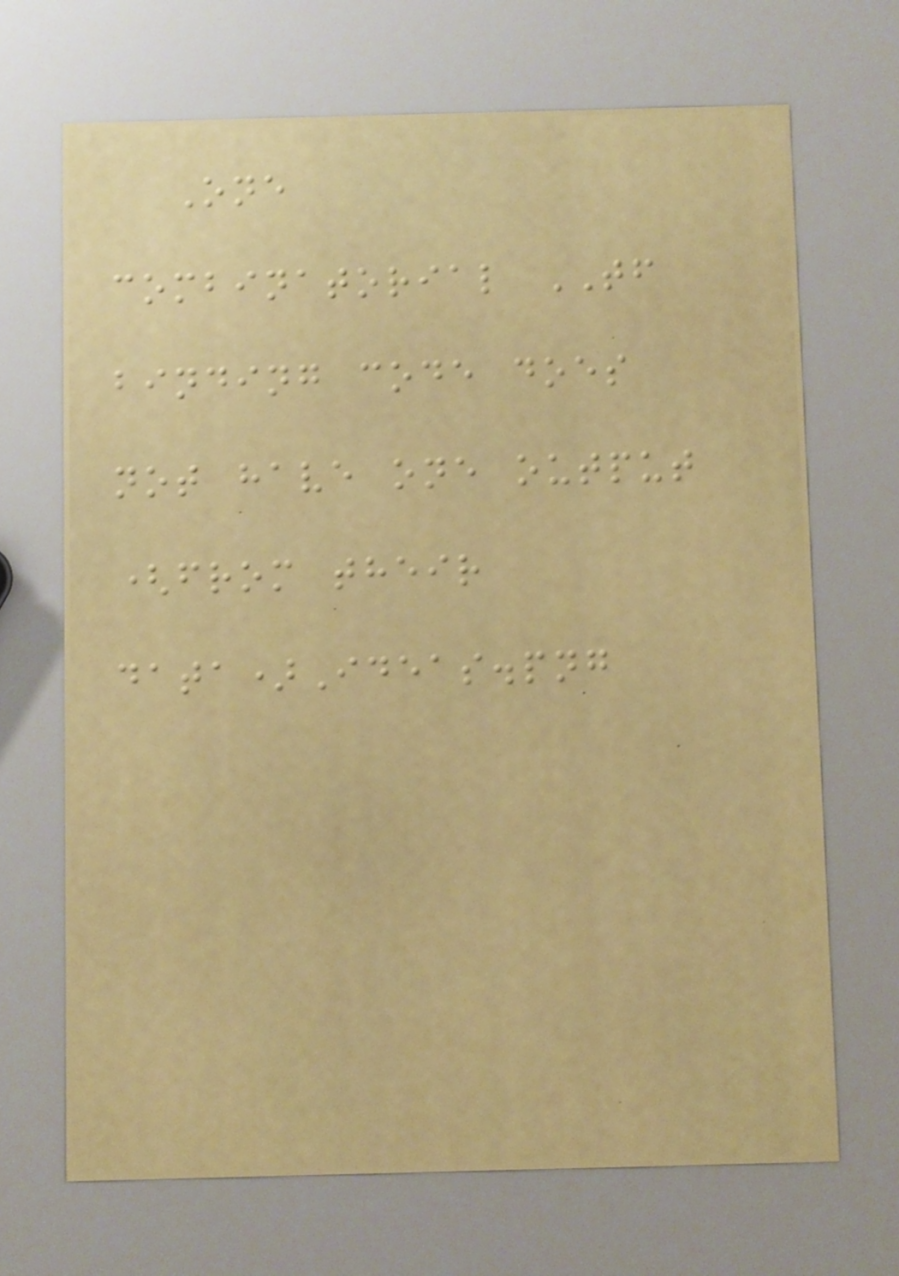One
combinatorial TF
binding code does
not have one output
(from their
data)Ideas.png
